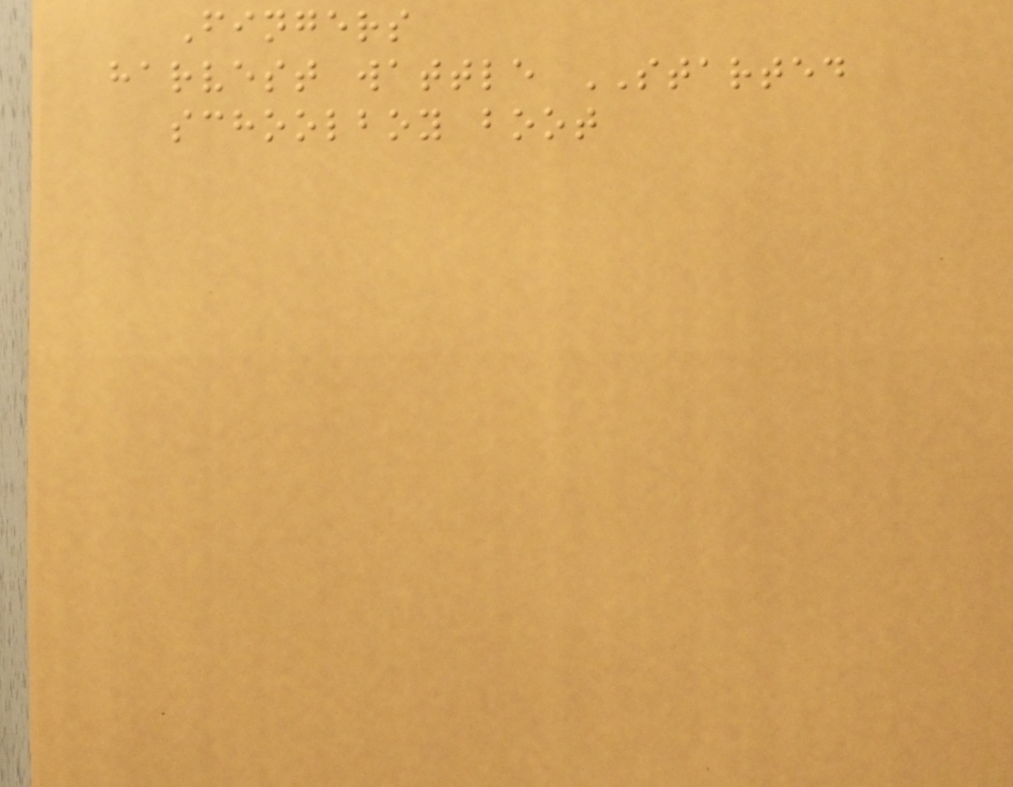Fingers
harvest wattle STARTED
schoolboy boot
